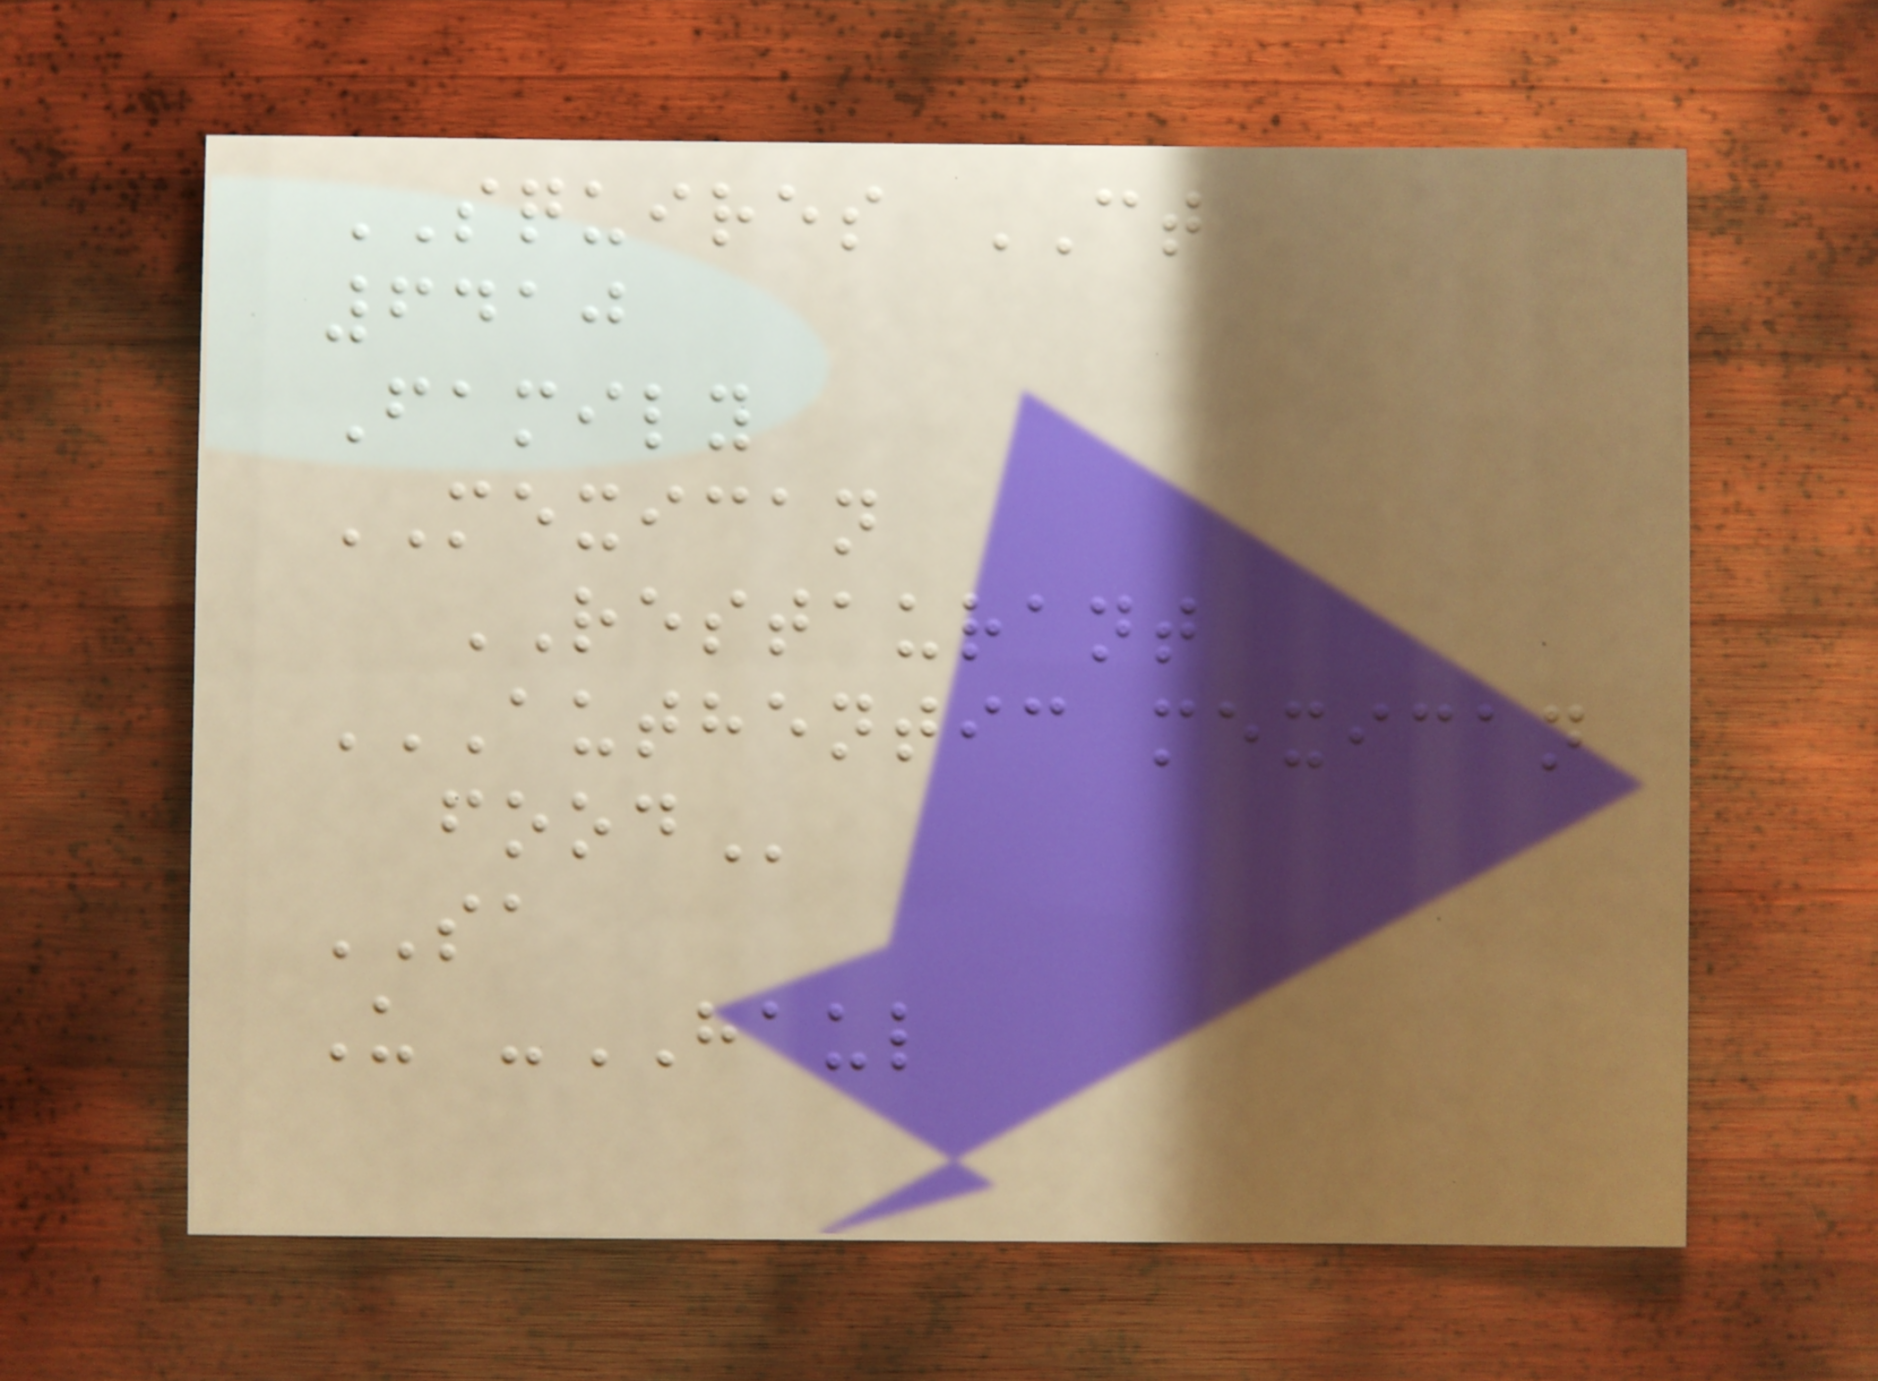SQUIRES CT
6410
Family
MEXICAN
RESTAURANT
AUTHENTIC MEXICAN
FOOD
SA
U -HAUL
